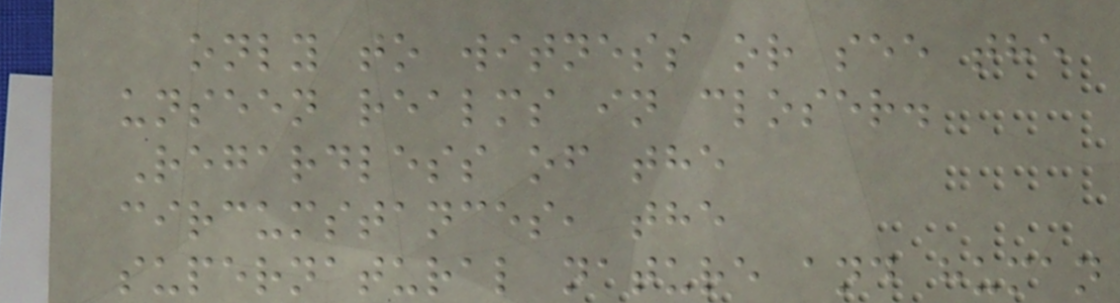only to witness or see the
unseen realms in closer.
Regardless of the
circumstances, the
supernatural nature and human
